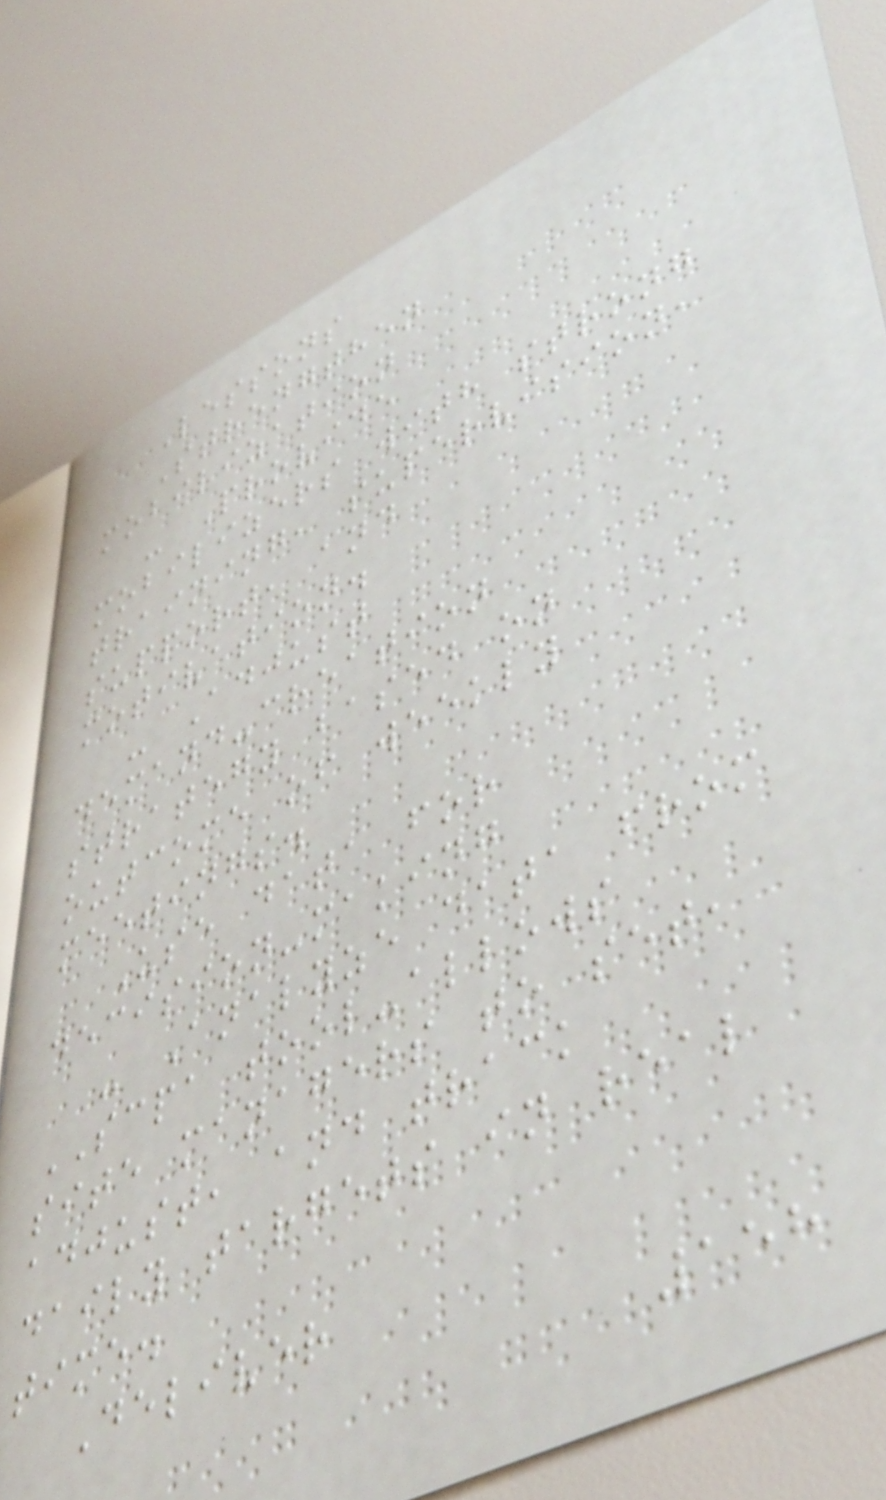Lessons
Strengthen
mobilization
- Provide
mobilizers with strong
training, supervision,
support, and
motivation.
- Adjust
demand-creation
strategy based on
outcome of weekly
meetings.
Use data for
decision-making
- Analyze data from
SCPA tool-allows
site managers to set,
adjust, and track
daily targets in real
time.
Deliver
158
